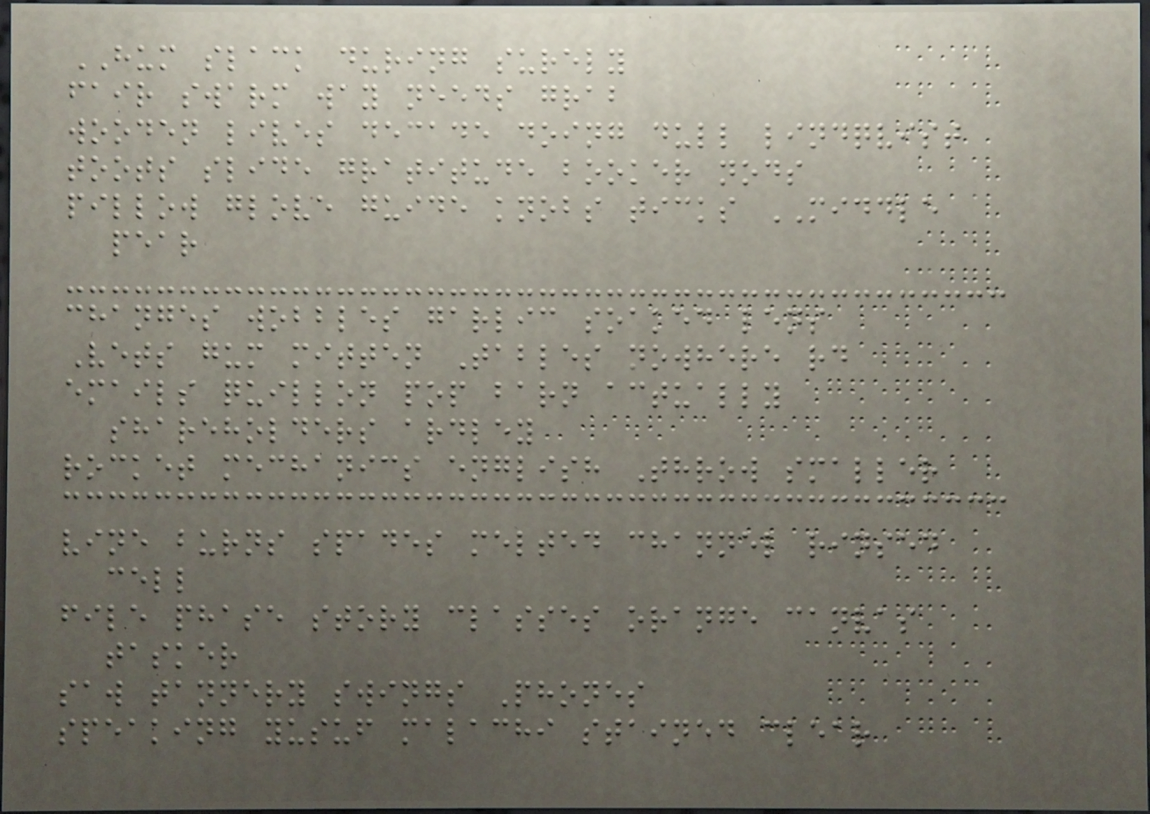HUM slack during surely
fair swarm way needs grab
wooden lives decade doing dull lindqvist
toots slide gratitude booker nods
pillow glove guide knobs ticks MIDDLE
pear
changes wobbles garlic soaked lens
Vets gum mitten Tables nowhere rd
emails quillon pop barn actually
shareholders ardley
rocket mechanics english Throw smaller
vine burns spades melted channel rinsed
cell
file phase story classes orange canvas
tasker
saw tannery swings Phones
speaking yusuf malachi stained clear
